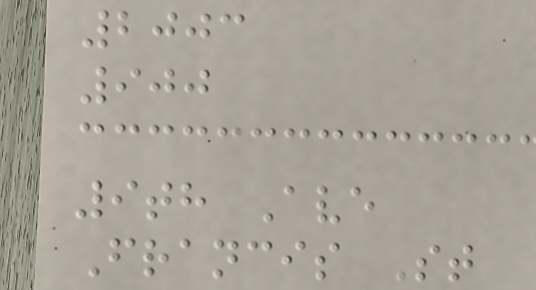2003
900
9th Ave
Francis St
